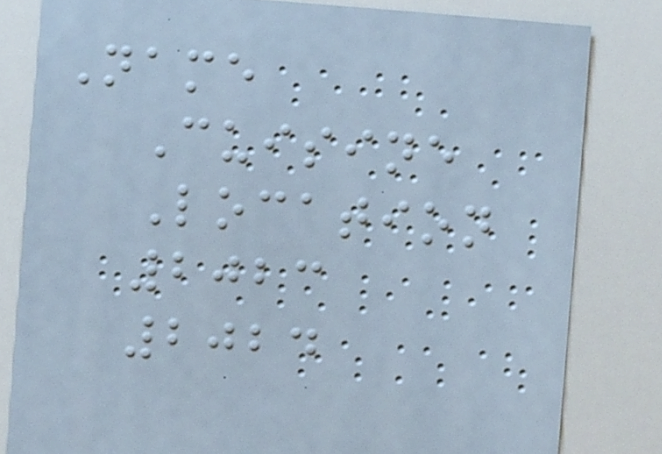Name
Cuisine
Location
2023
2024
